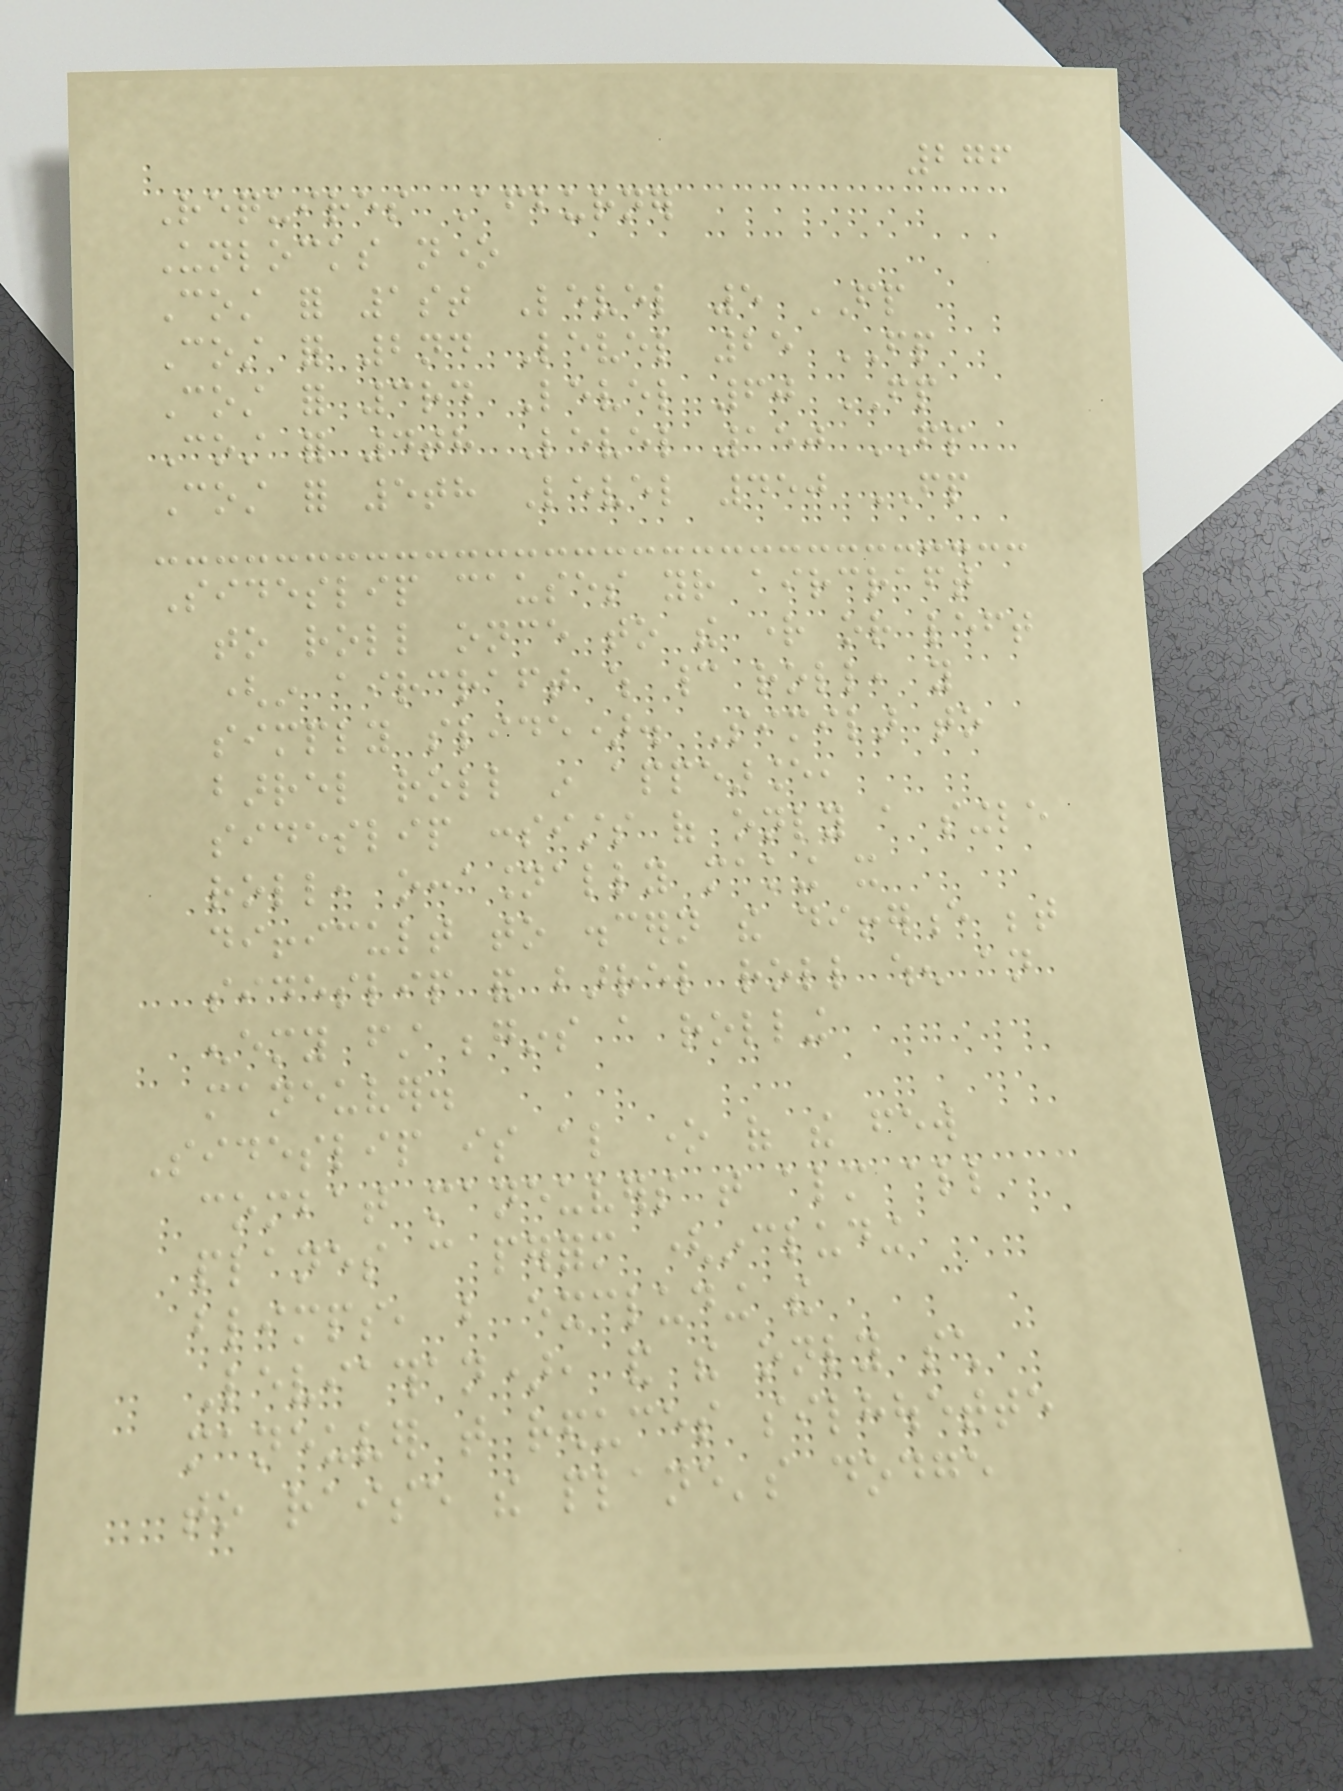276
Requires Afterburner
Unlocks none
Cost for 1st Level 5 FP
Cost for 2nd Level 25 FP
Cost for 3rd Level 60 FP
Cost for 4th Level 150 FP
Cost for 5th Level 450 FP
Sideslip causes your aircraft
to roll once to the right or left
(in aircraft which cannot roll, you
simply slide). Similar to
barrel roll in appearance,
sideslip consists of only a single
roll, occasionally making it
difficult to discern the difference between
sideslip and barrel roll when an
enemy first begins a rolling
maneuver.
Sideslip is also one of the few
combat maneuvers that almost all
planes can perform (including
blimps, but excluding the
Leviathan), and the only such
maneuver that reduces silhouette
to raise the plane's dodge
